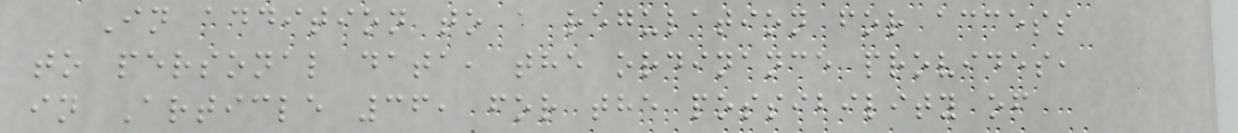In addition to a regulation for access
to personal data, the ordinance provides,
in Article 36, for the possibility of
